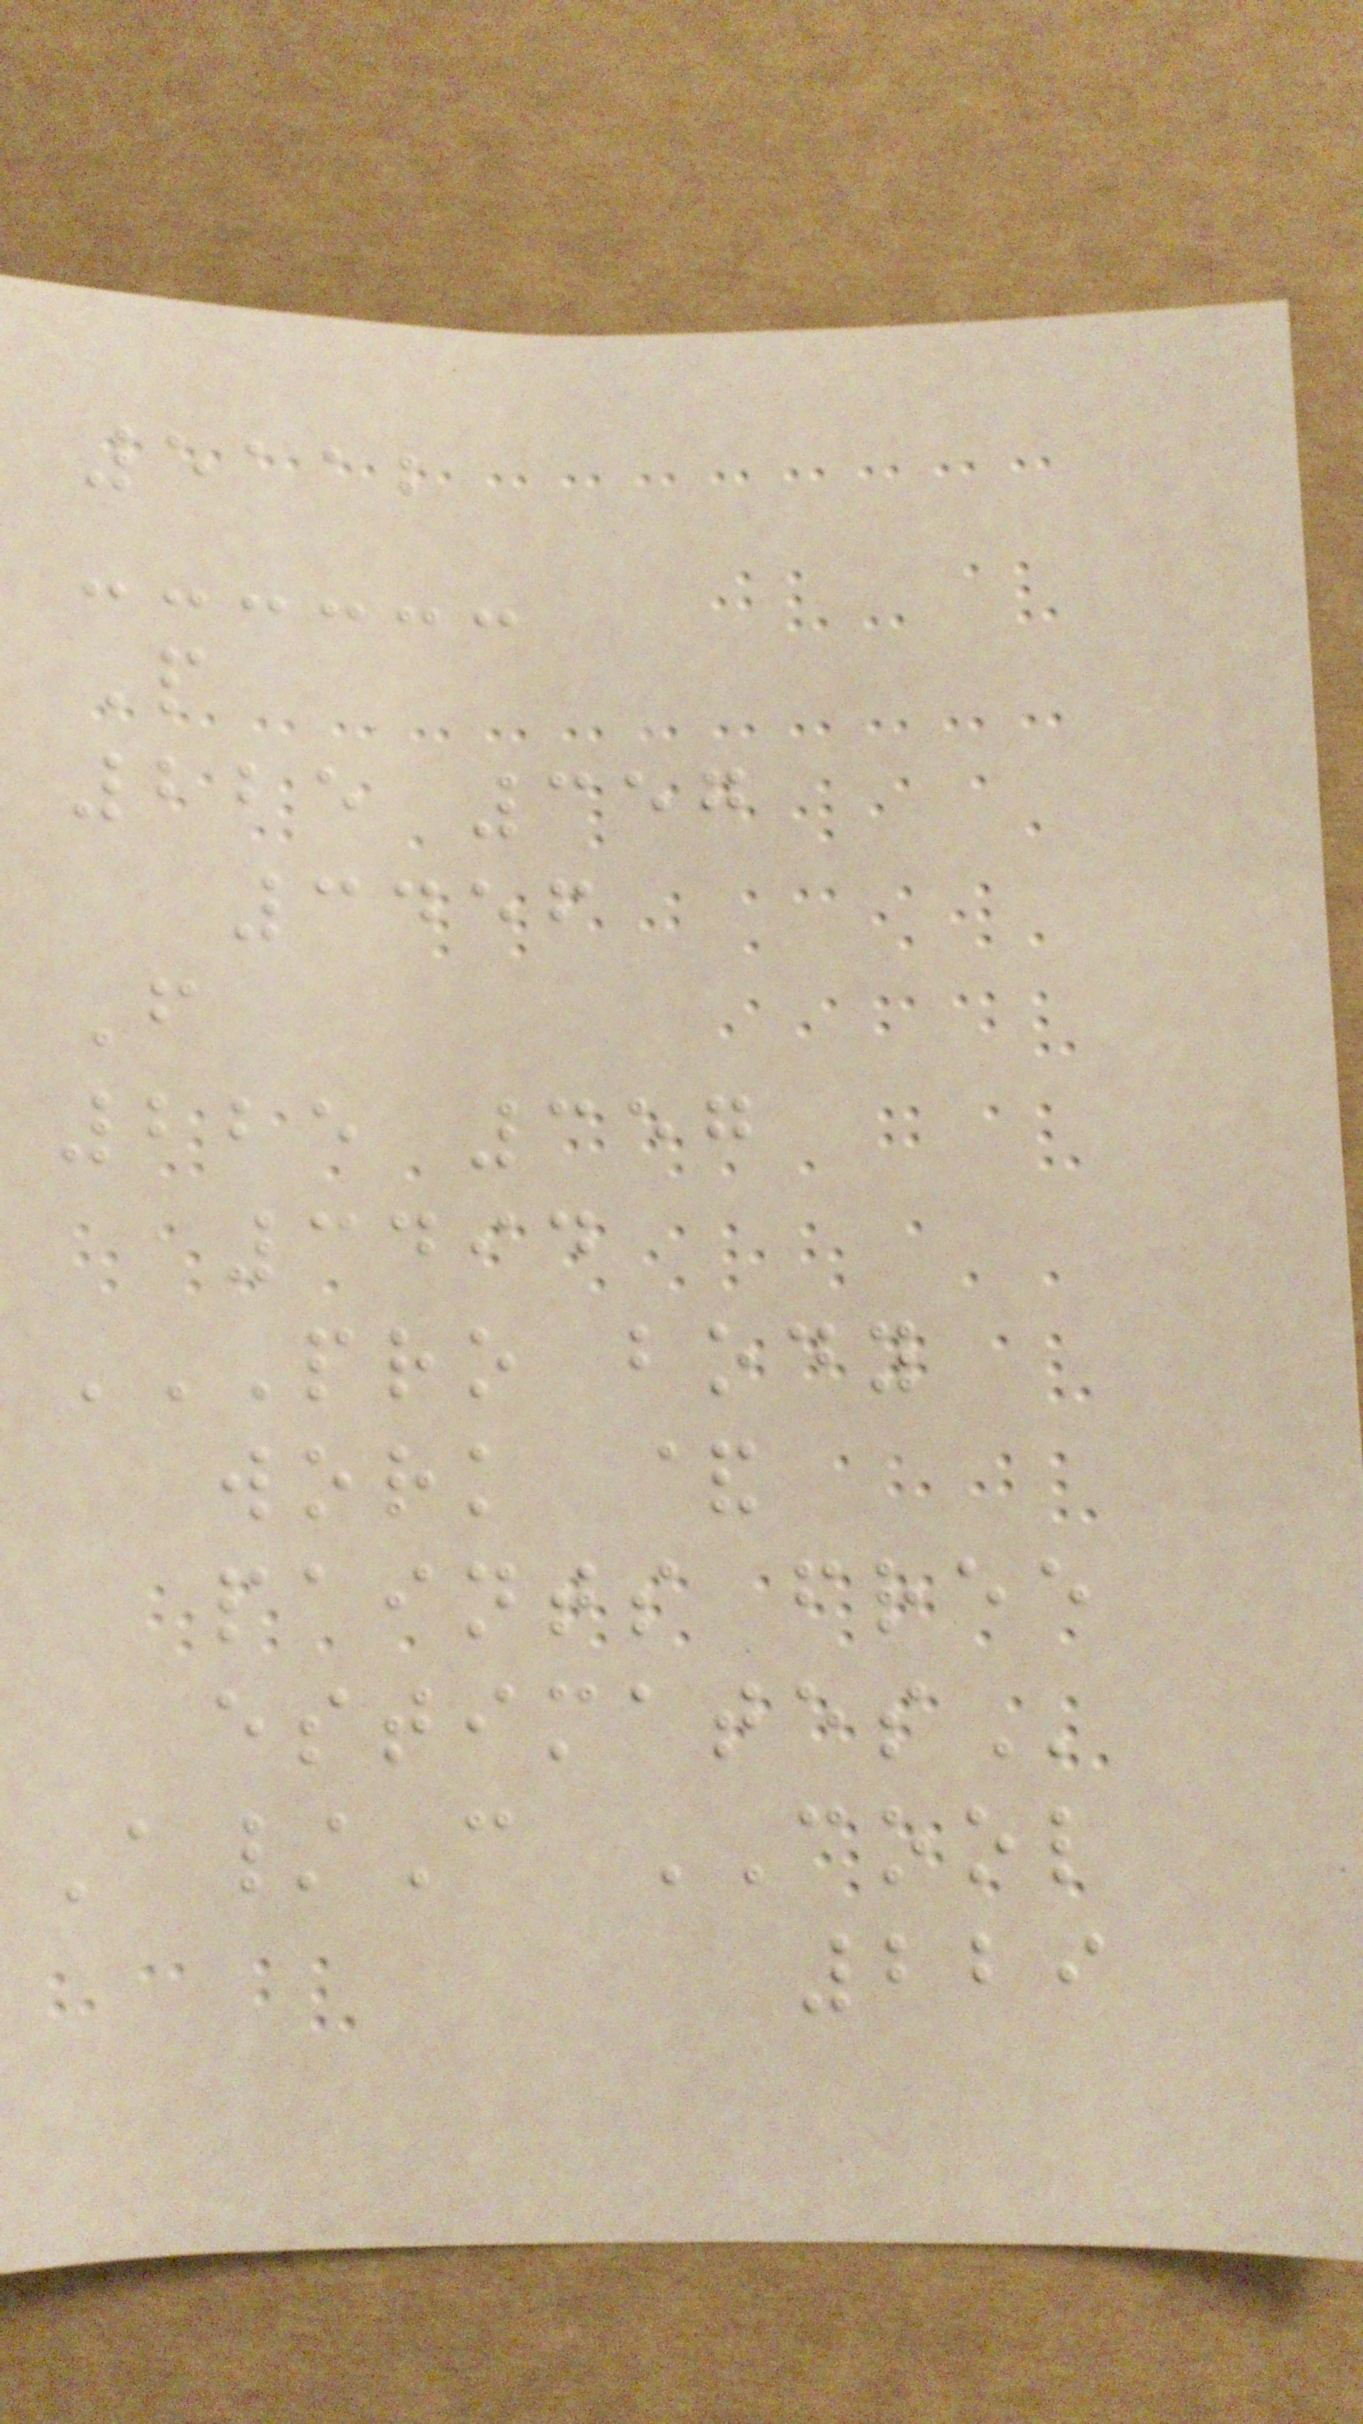5112
P
225 357
3456
F
225 357
3494
PRO BODY
WORK &
PAINTS FREE
ESTIMATES
A/C COOL
229
